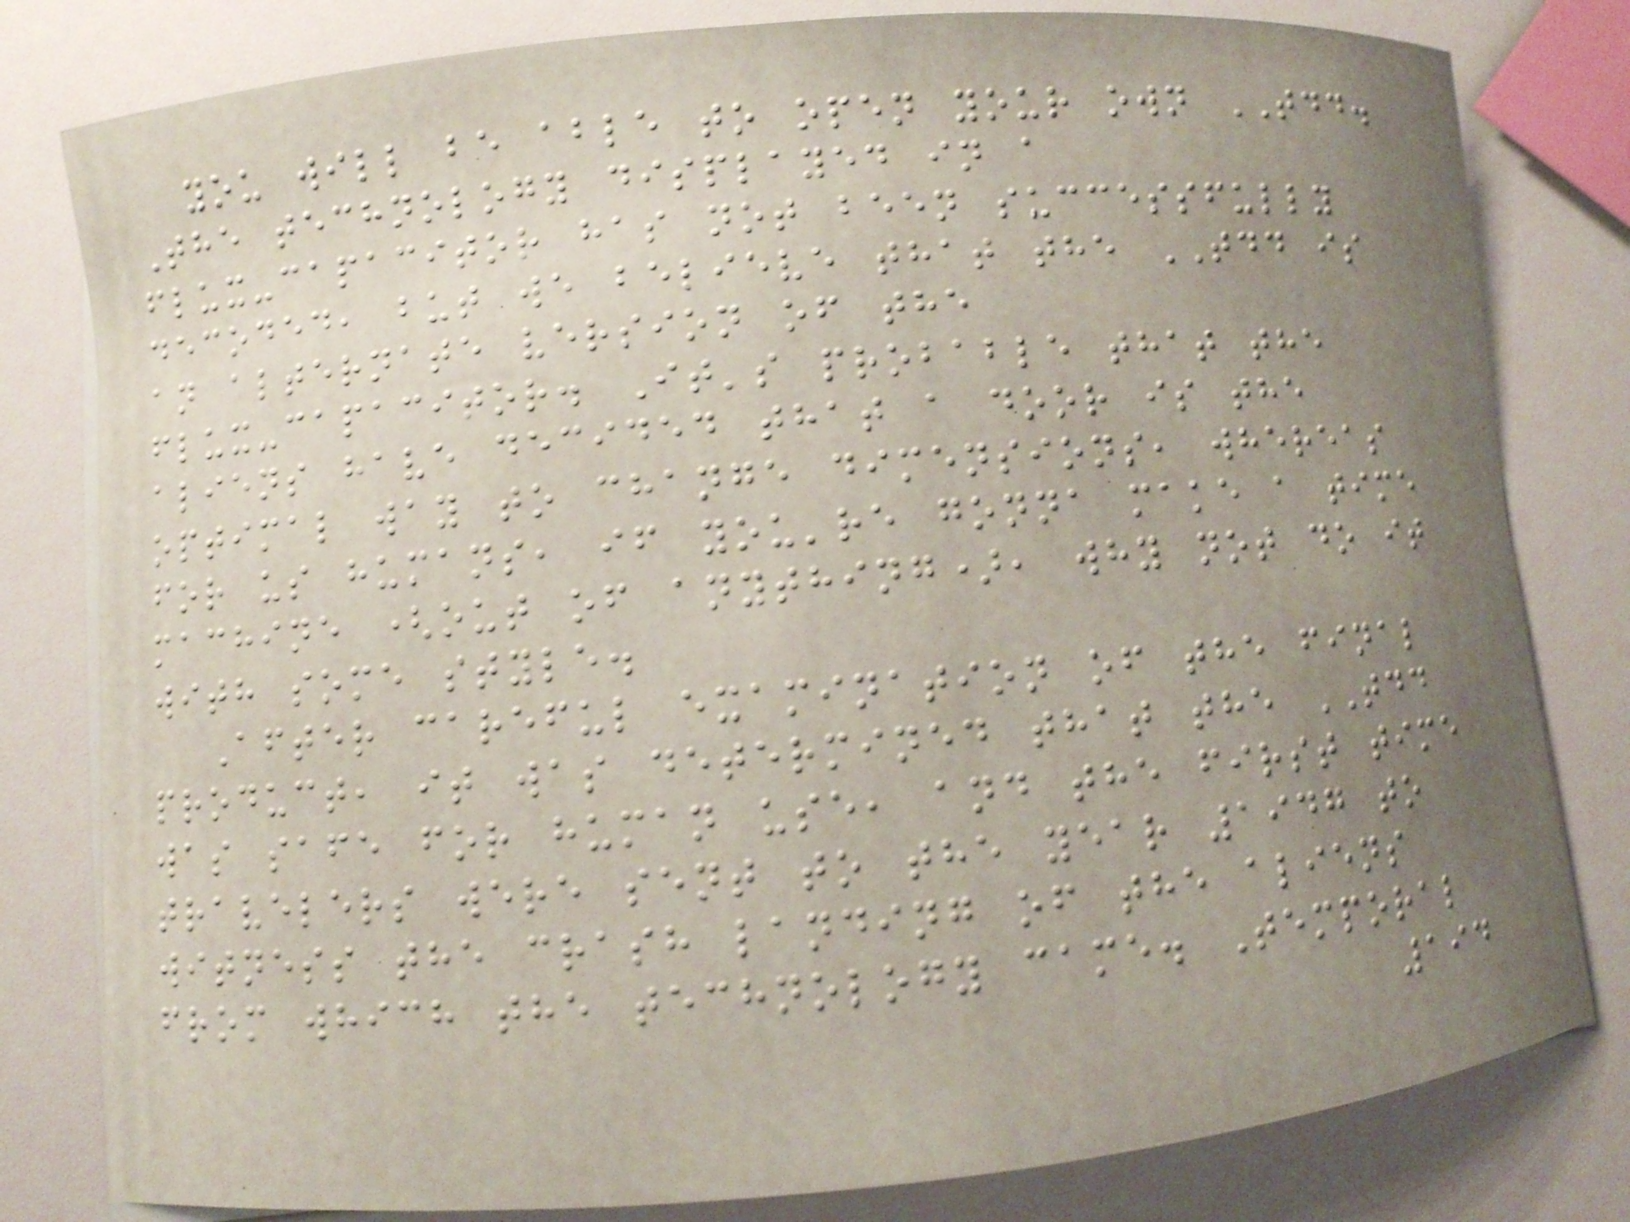you will be able to open your own TDD.
The technology displayed in a
flux-capacitor has not been successfully
decoded, but we believe that the TDD is
an alternate version of the
flux-capacitor. It's probable that the
aliens have decided that a door is the
optimal way to change dimensions, whereas
for us humans, if you're gonna make a time
machine (out of anything), why not do it
with some style.
After careful examination of the final
product, it was determined that the TDD
was safe for human use, and the first time
travelers were sent to the year 1947 to
witness the crash landing of the aliens
from which the technology came. Temporal
194
